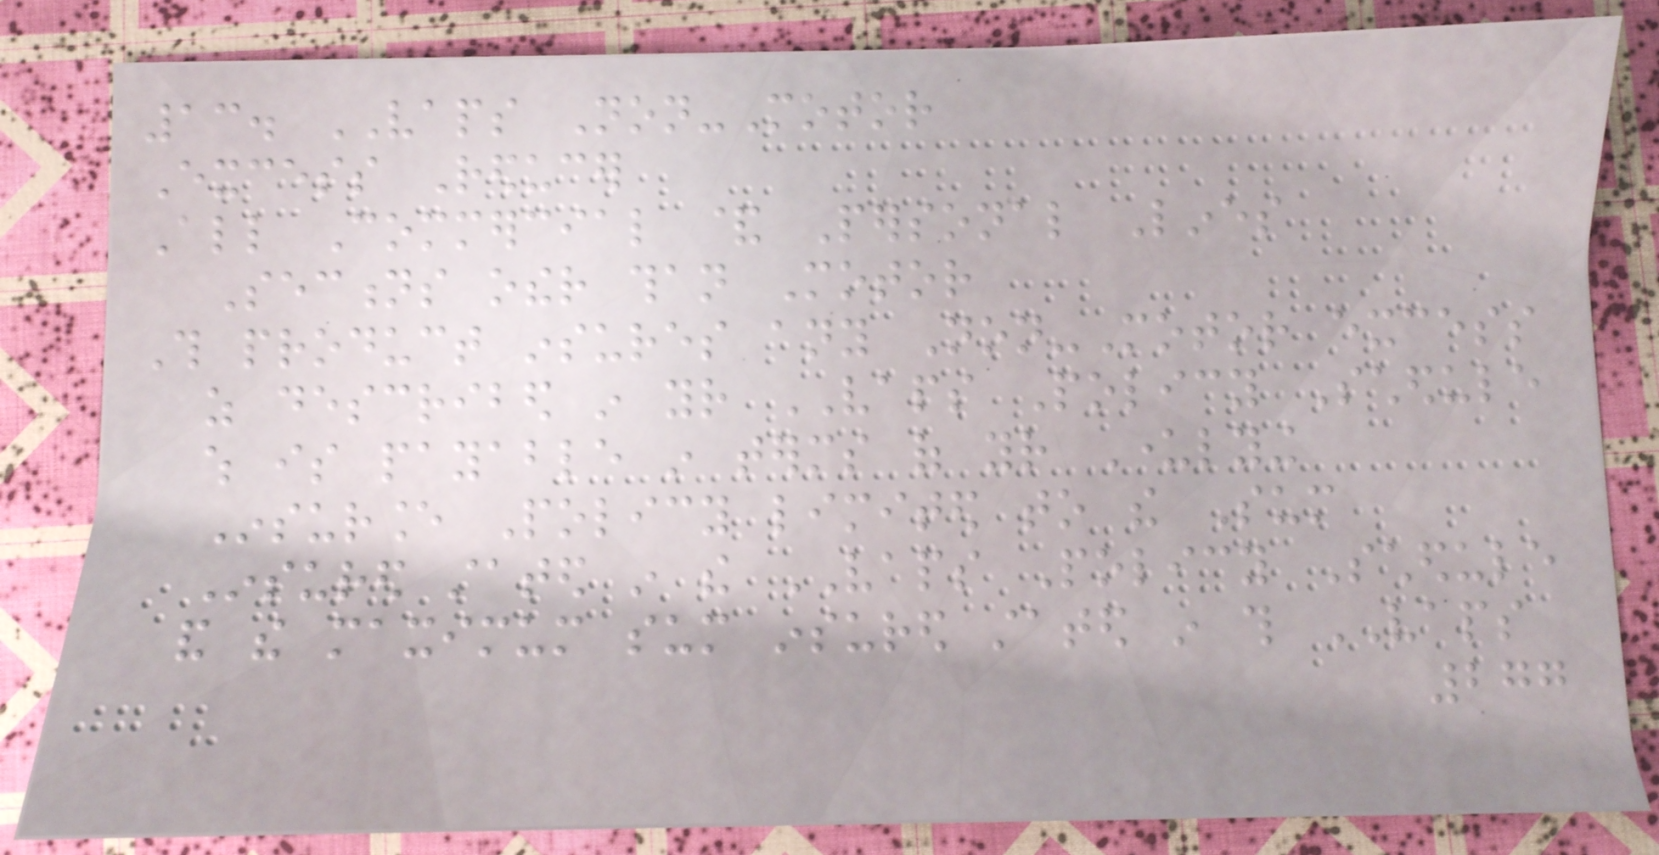13. VAPS Non-Motor
Excess Reducer
All Commercial & Personal Lines
Sections other than Motor
This product insures any Non-Motor excess
as described in your VAPS Policy Schedule
which is payable in terms of your Underlying
Insurance Policy limited to the Sum
Insured stated in the VAPS Policy Schedule
and the maximum sum insured stated in this VAPS
277
